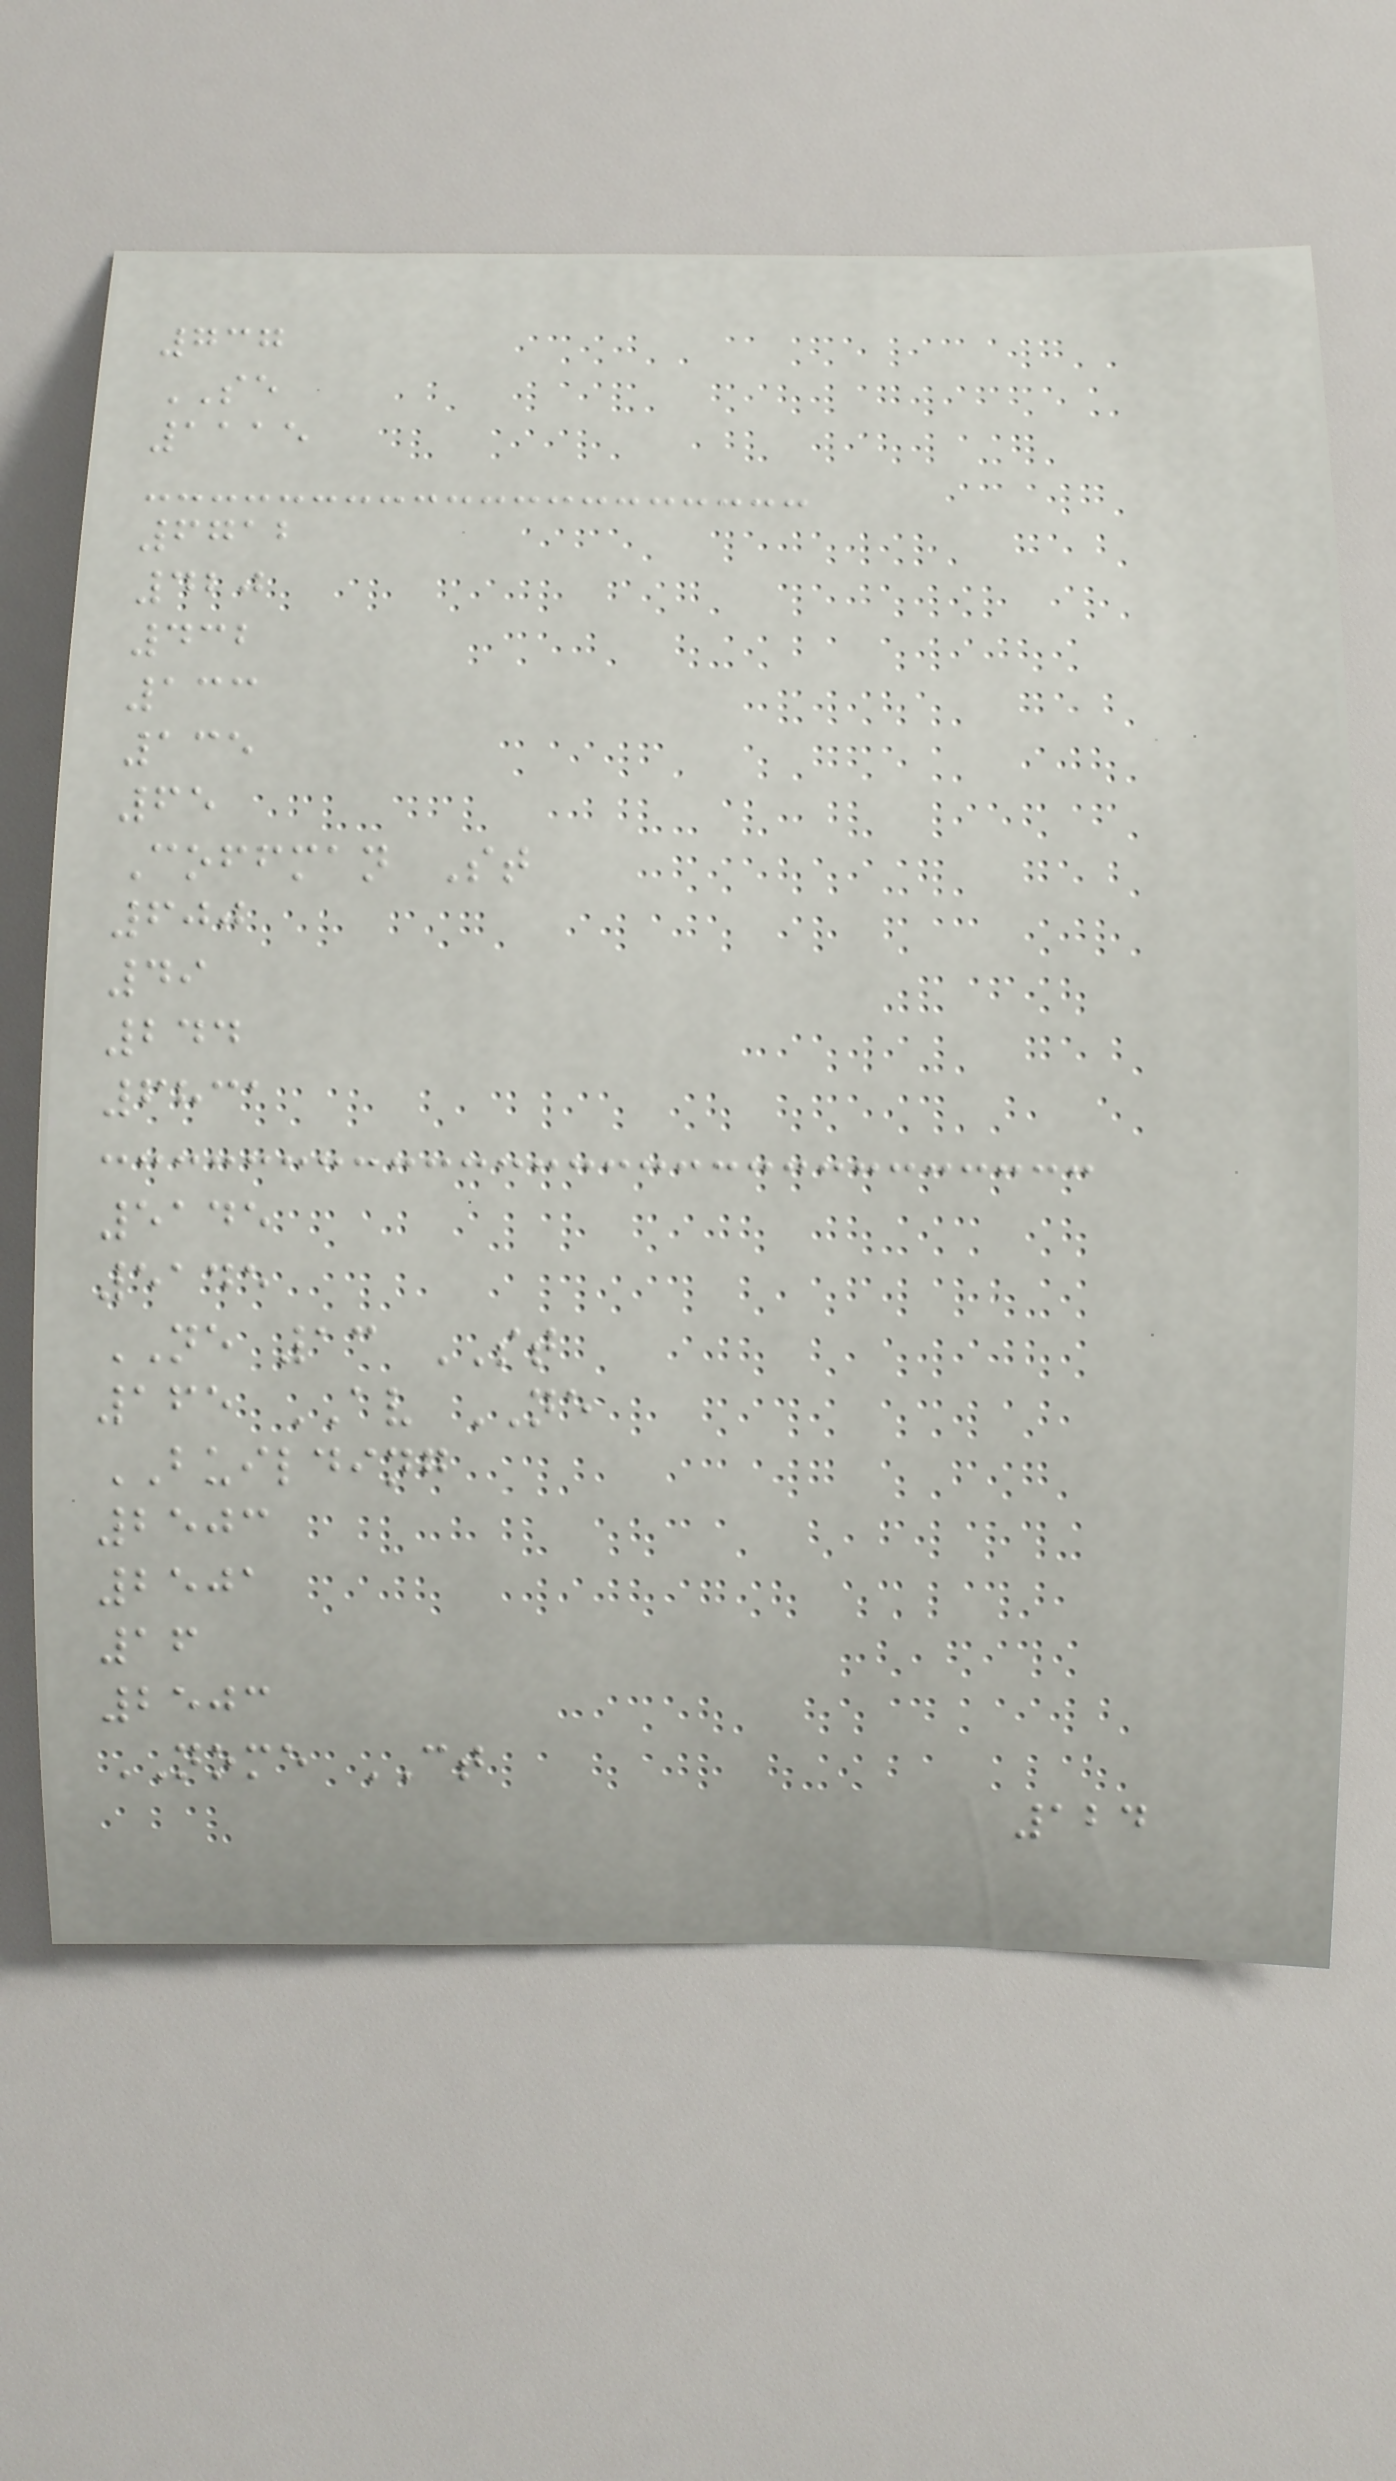737
SE
1115
6712
420
432
133
135
65
Coffman St
600
49
244
6831
5145
5145
NE 13 ST
165 AV NE
BUILDING
2503
2501
16
2503
NOME CT
124
